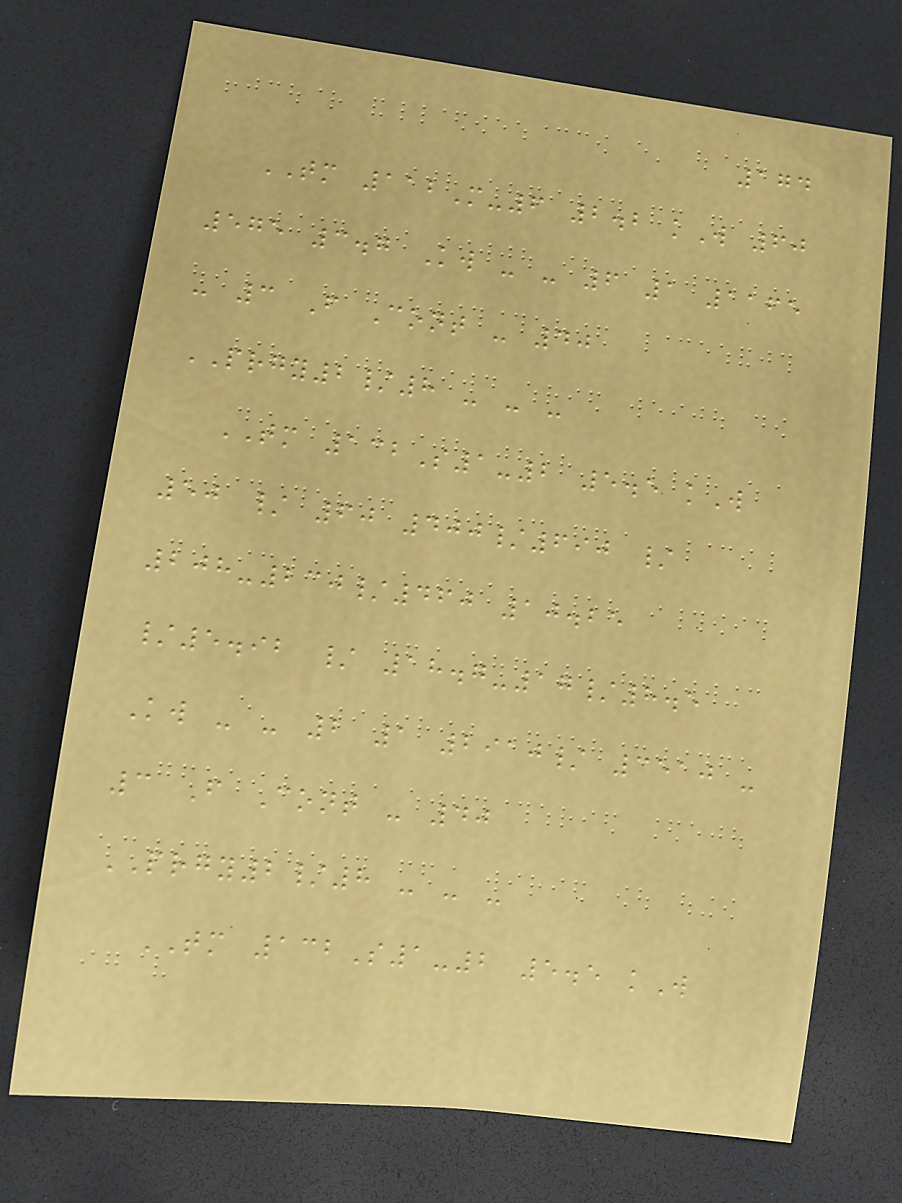174
TM 112M-6 2.2 kW 60
575 3.7 Kw - - 6 1 1165
- 3 F Cont - 40
PRGY2/8 - - -
TM 132S1-2 5.5 kW
50 / 60 400/690 /
208-230/460 10.25
/5.92 / 18.7-17/8.5
Kw - - 2 1 2910/ 3510 -
3 F Cont - 40
PRGY2/8 - - -
TM 132S1-2 5.5 kW
